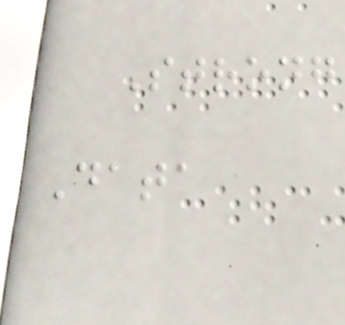Strong
Data
